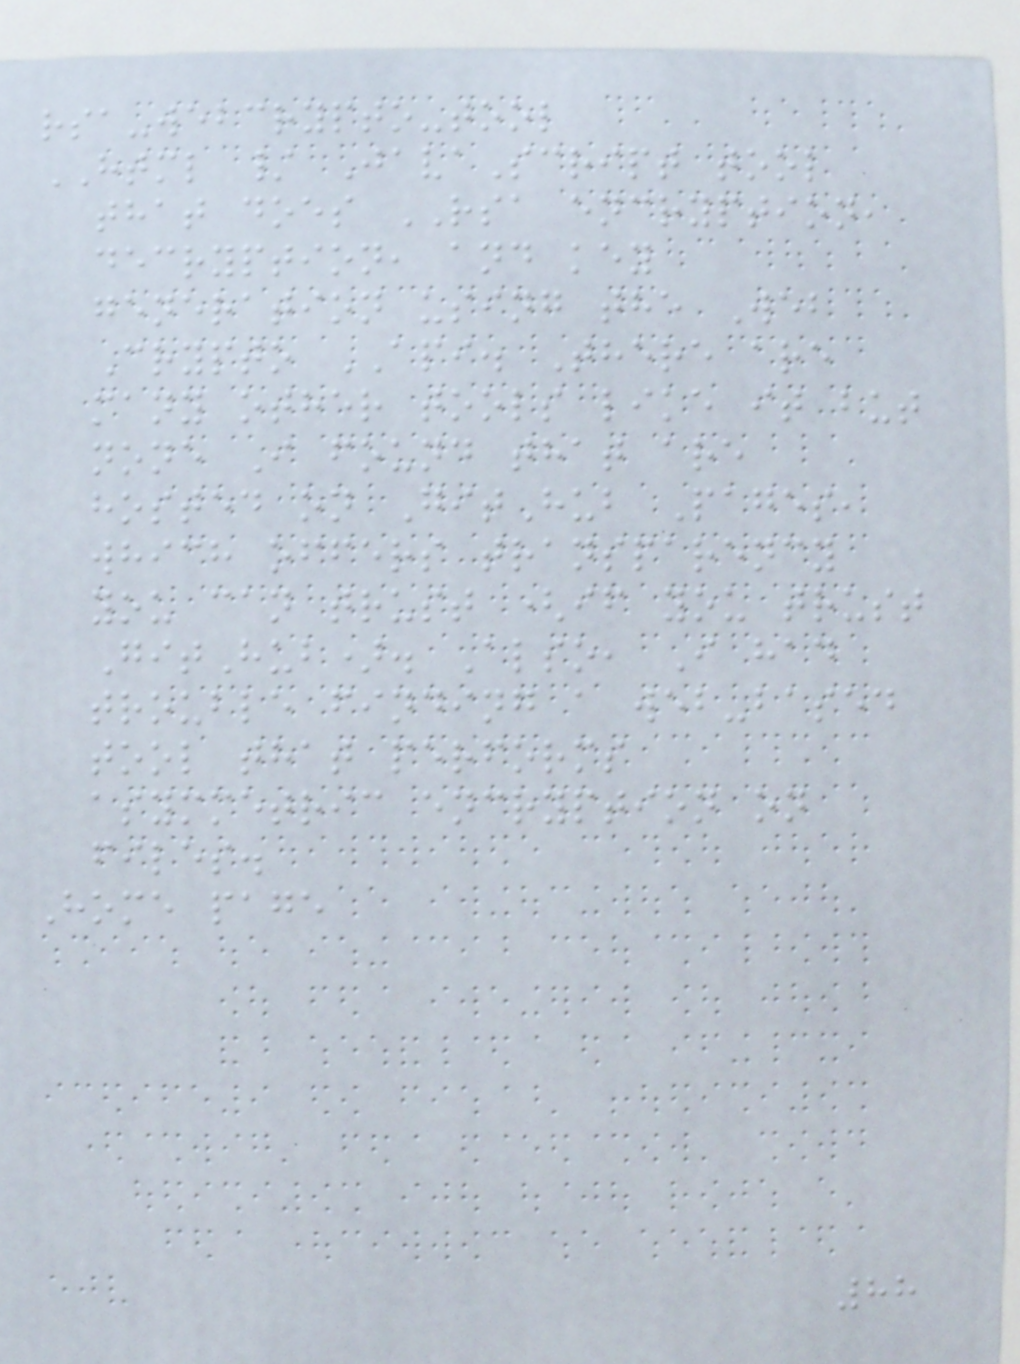rsa-webcrypto-tool
HTML / JavaScript tool
that does RSA encryption,
decryption, and key
generation using the Web
Crypto API. There are
many other tools like it but
none I found that are
hosted on GitHub Pages,
which offers transparency
you can trust (if you trust
GitHub). Also, I had
trouble finding a web-based
tool that performs
asymmetric encryption on
files.
Home page
88
